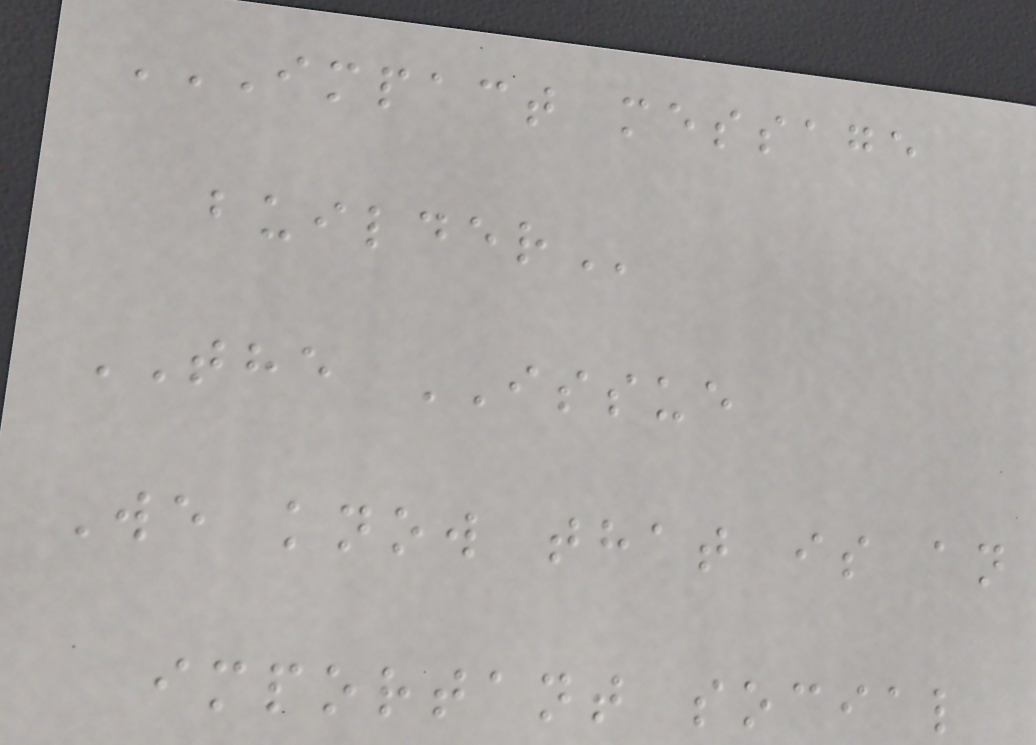IMPACT MESSAGE
BUILDER
THE ISSUE
We know that is an
important social
